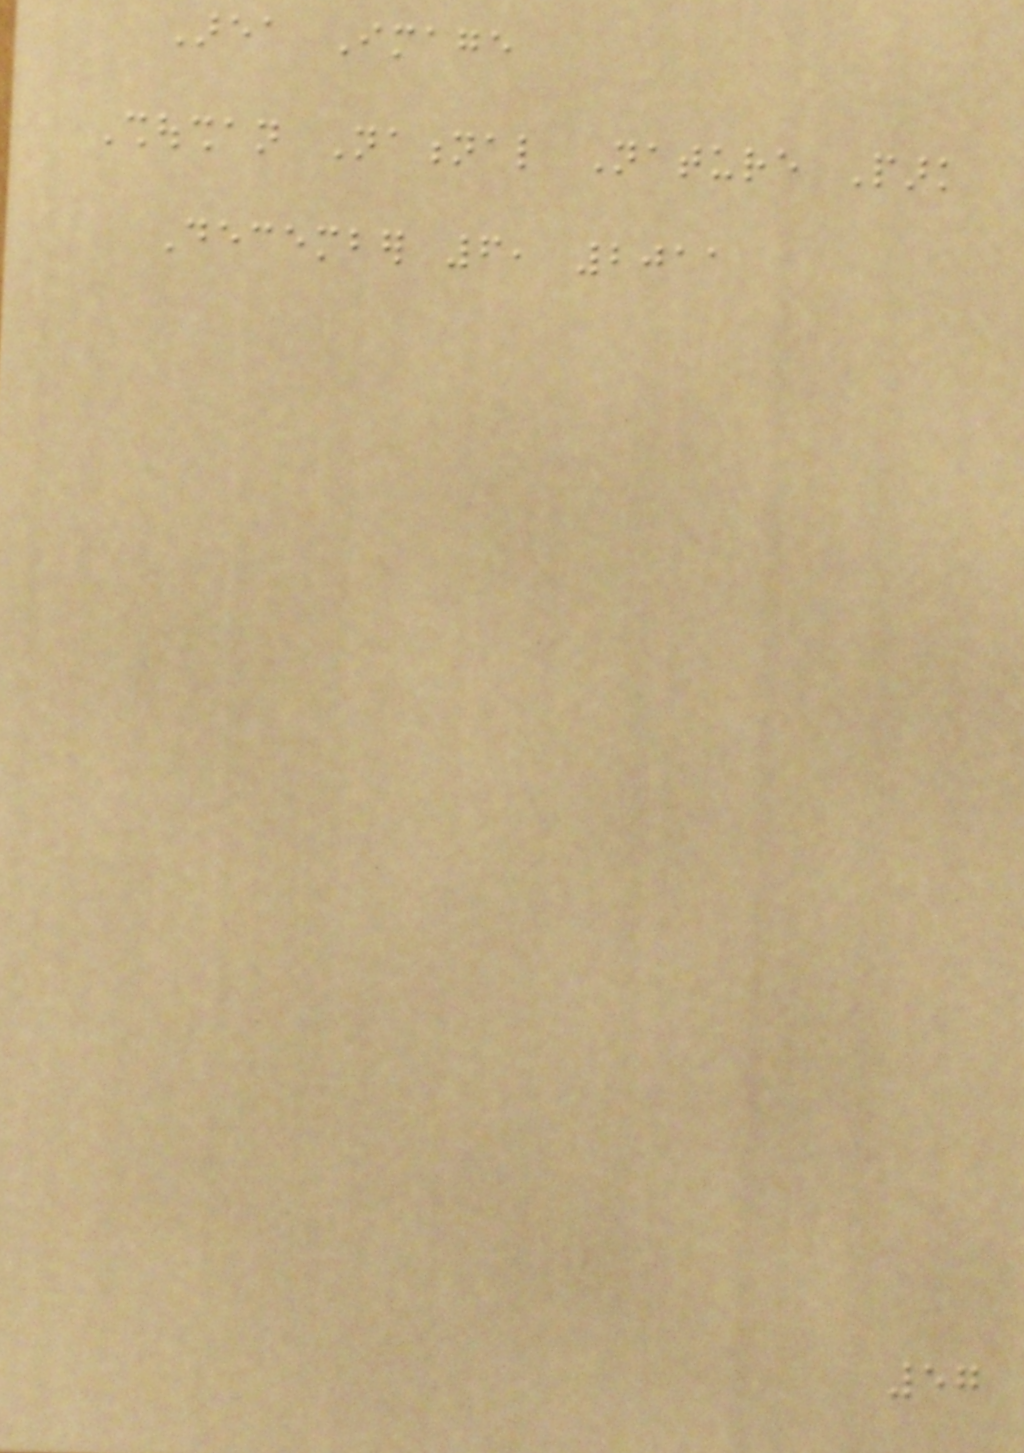Area Image
Shoushan National Nature Park
December 6, 2011
57
